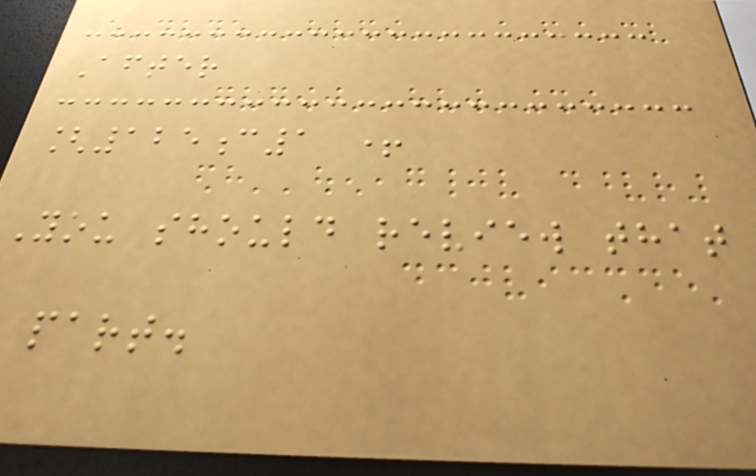After
[125c1 +
You should review that
part.
